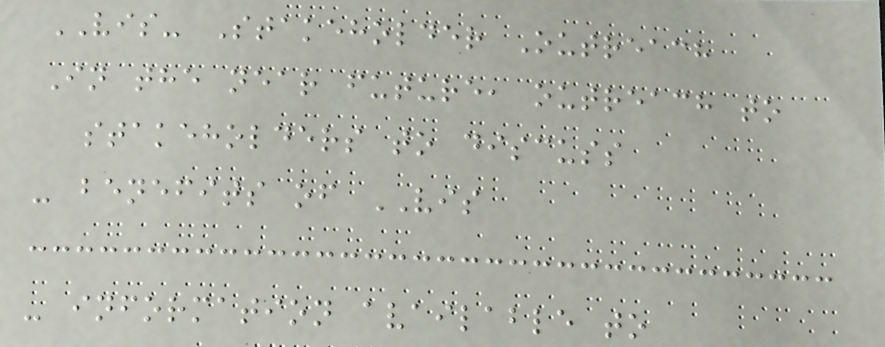VIS- Stakeholder Outreach
In the near future, outreach to
stakeholders to discuss
- benefits of VIS
- information available to
